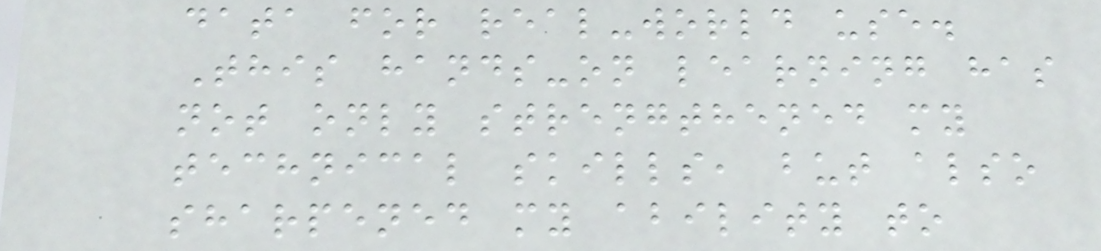data for real-world use.
This hands-on learning has
not only strengthened my
technical skills, but also
sharpened my ability to
